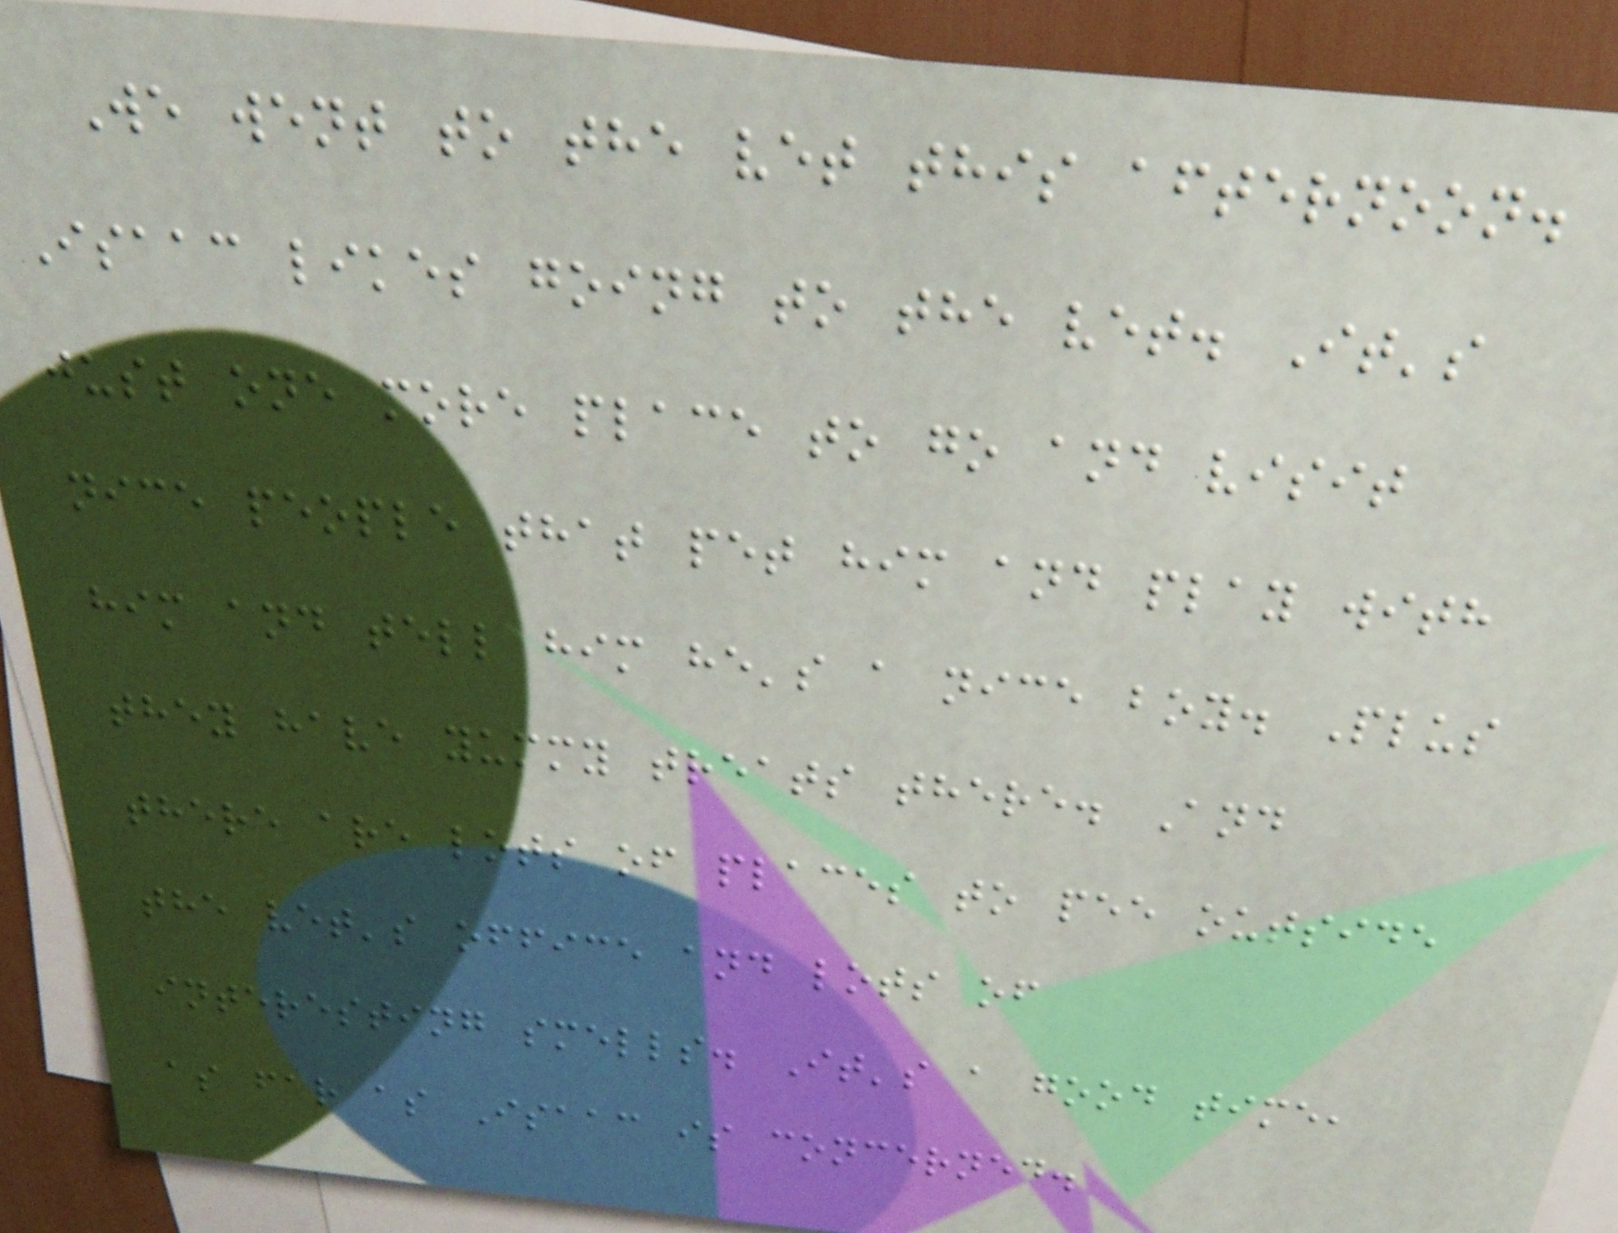We went to the vet this afternoon.
Isaac likes going to the vet. It's
just one more place to go and visit
nice people that pet him and play with
him and tell him he's a nice boy. Plus
they have yummy treats there. And
there are lots of places to pee outside
the vet's office and lots of
interesting smells. It's a good time,
as far as Isaac is concerned.
